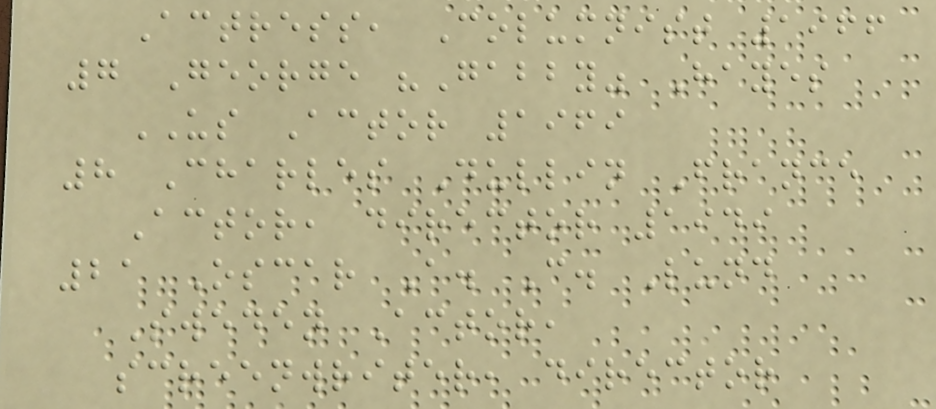Actress, Columnist 1966
7 George "Gabby" Hayes
US Actor 1969
8 Charles Dullin France
Actor, director 1949
21 Oscar A. C. Lund
Sweden Actor,
screenwriter, director
